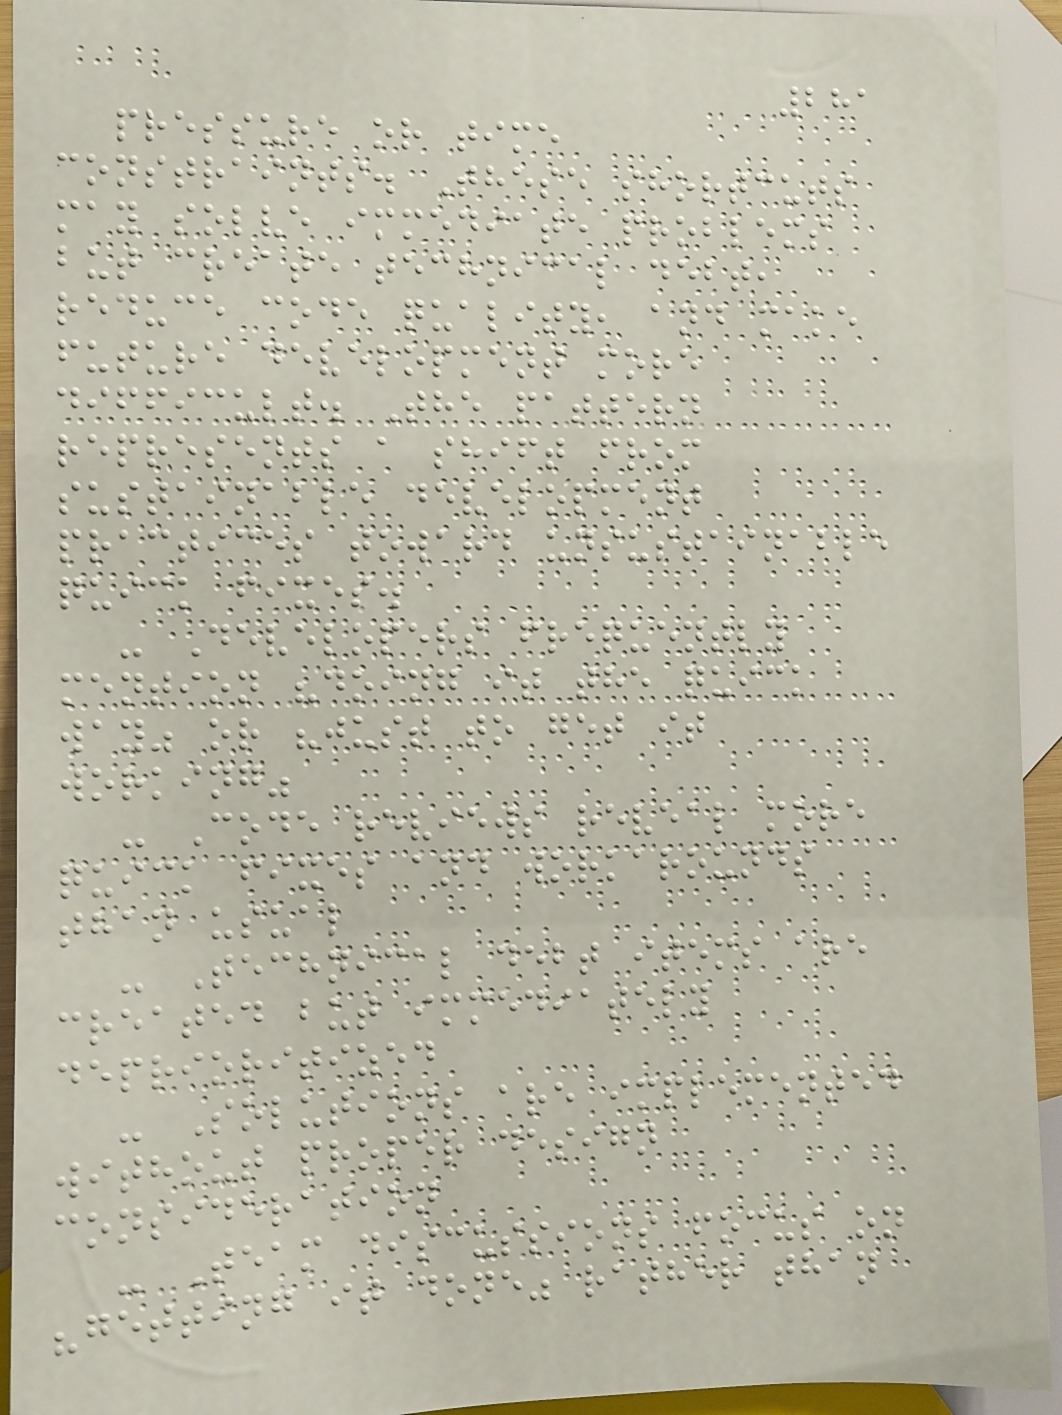281
pressure or time
constraints. These shortcuts
may solve immediate problems
but create technical debt,
reduce code quality, and make
future development more
difficult. The pattern
represents a shift from
sustainable development
practices toward unsustainable
quick fixes.
- Developers frequently
mention "doing it the quick
way" or "just to get it
working"
- Code reviews reveal more
quick fixes and workarounds
than usual
- Technical debt items are
created but immediately
deprioritized
- Solutions are implemented
without proper design
consideration
- Team discussions focus on
"getting it done" rather than
